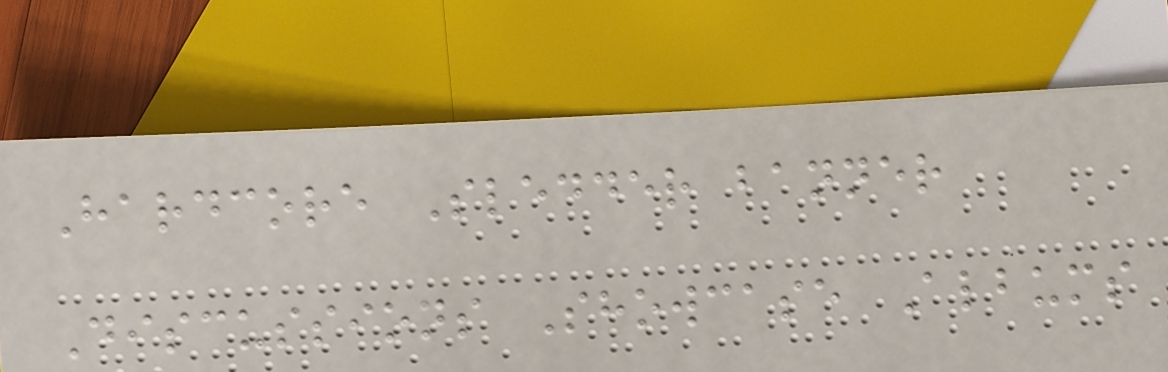Hardcore Sledder banner
Discussions Showcase Albums
